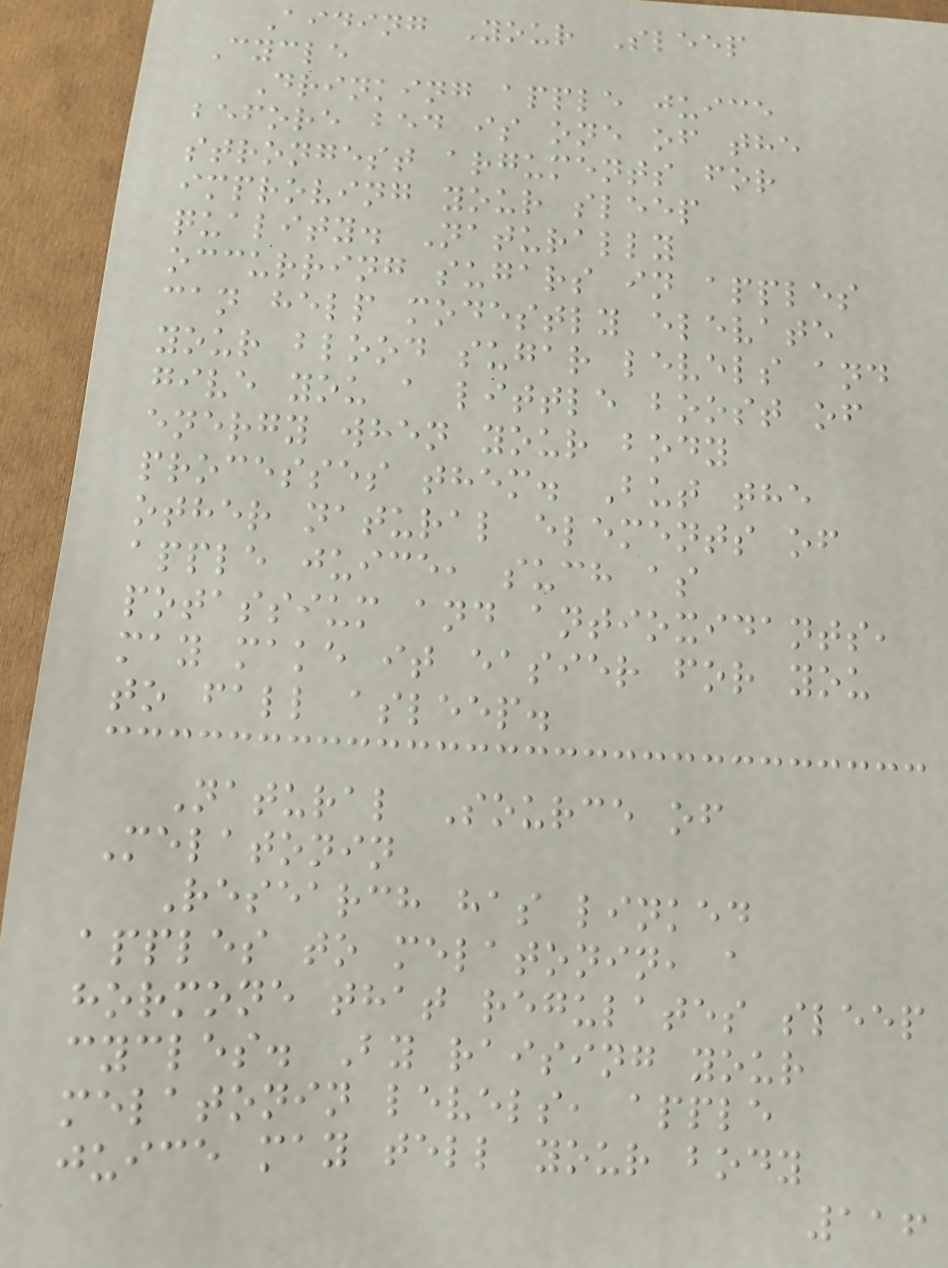Aiding Your Sleep
Cycle
Drinking apple juice
before bed is one of the
strongest arguments for
improving your sleep
quality. Naturally
occurring sugars in apples
can help modestly elevate
your blood sugar levels and
give you a little boost of
energy when your body
processes them. But the
other natural elements of
apple juice, such as
potassium and antioxidants,
may make it easier for you
to fall asleep.
Natural Source of
Melatonin
Research has linked
apples to melatonin, a
hormone that regulates sleep
cycles. By raising your
melatonin levels, apple
juice may tell your body
116
